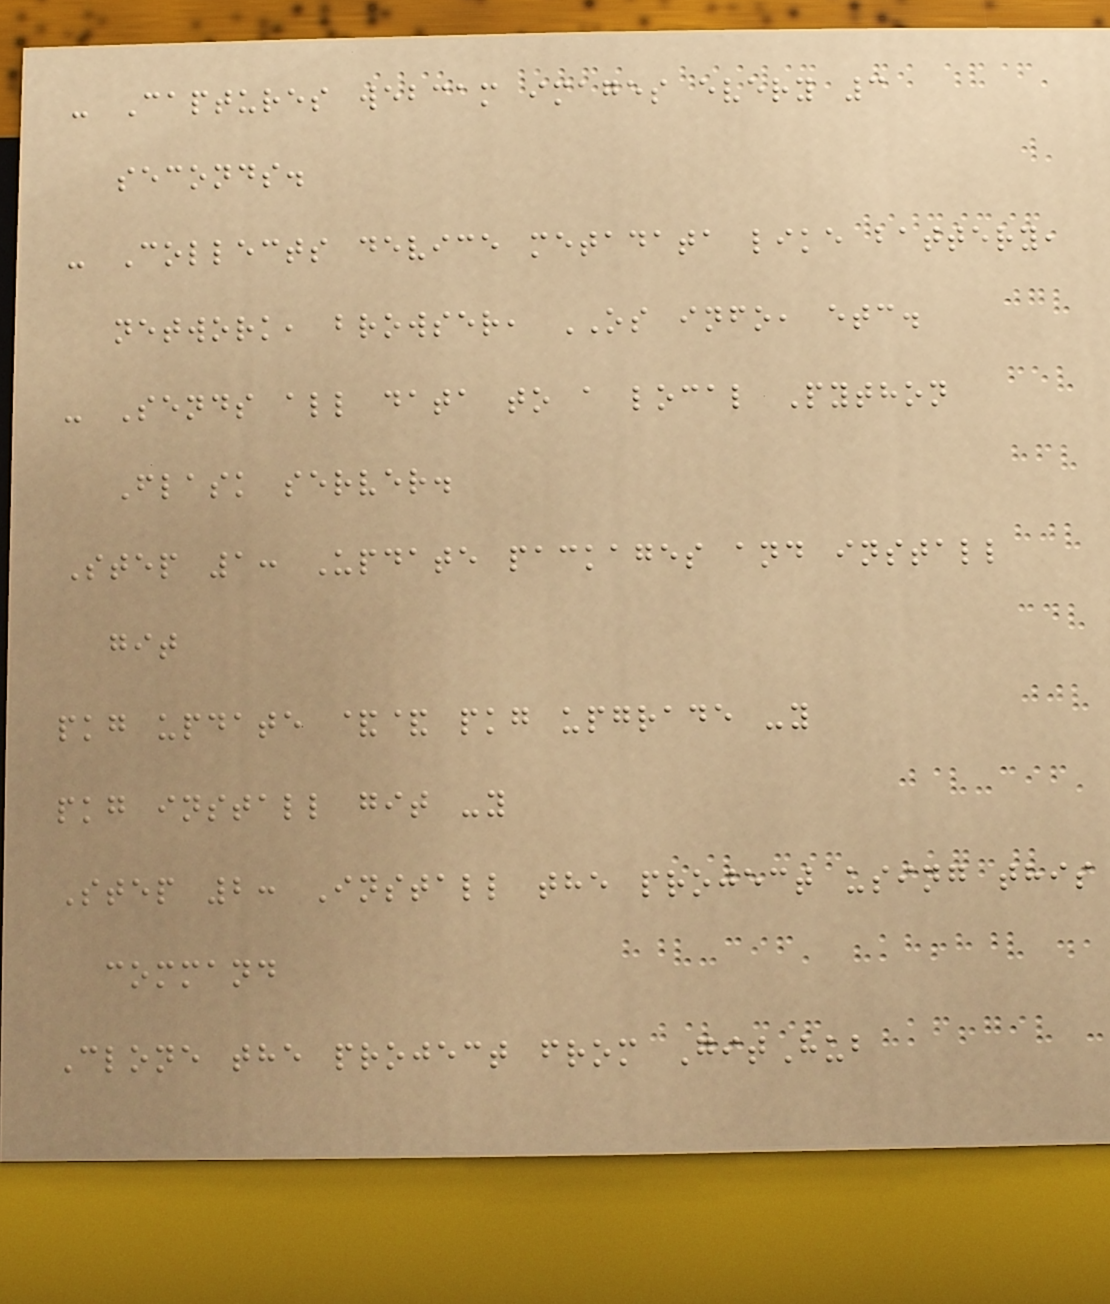- Captures webcam images every 3
seconds.
- Collects device metadata like battery,
network, browser, OS info, etc.
- Sends all data to a local Python
Flask server.
Step 1: Update packages and install
git
pkg update && pkg upgrade -y
pkg install git -y
Step 2: Install the project using this
command
Clone the project from GitHub
